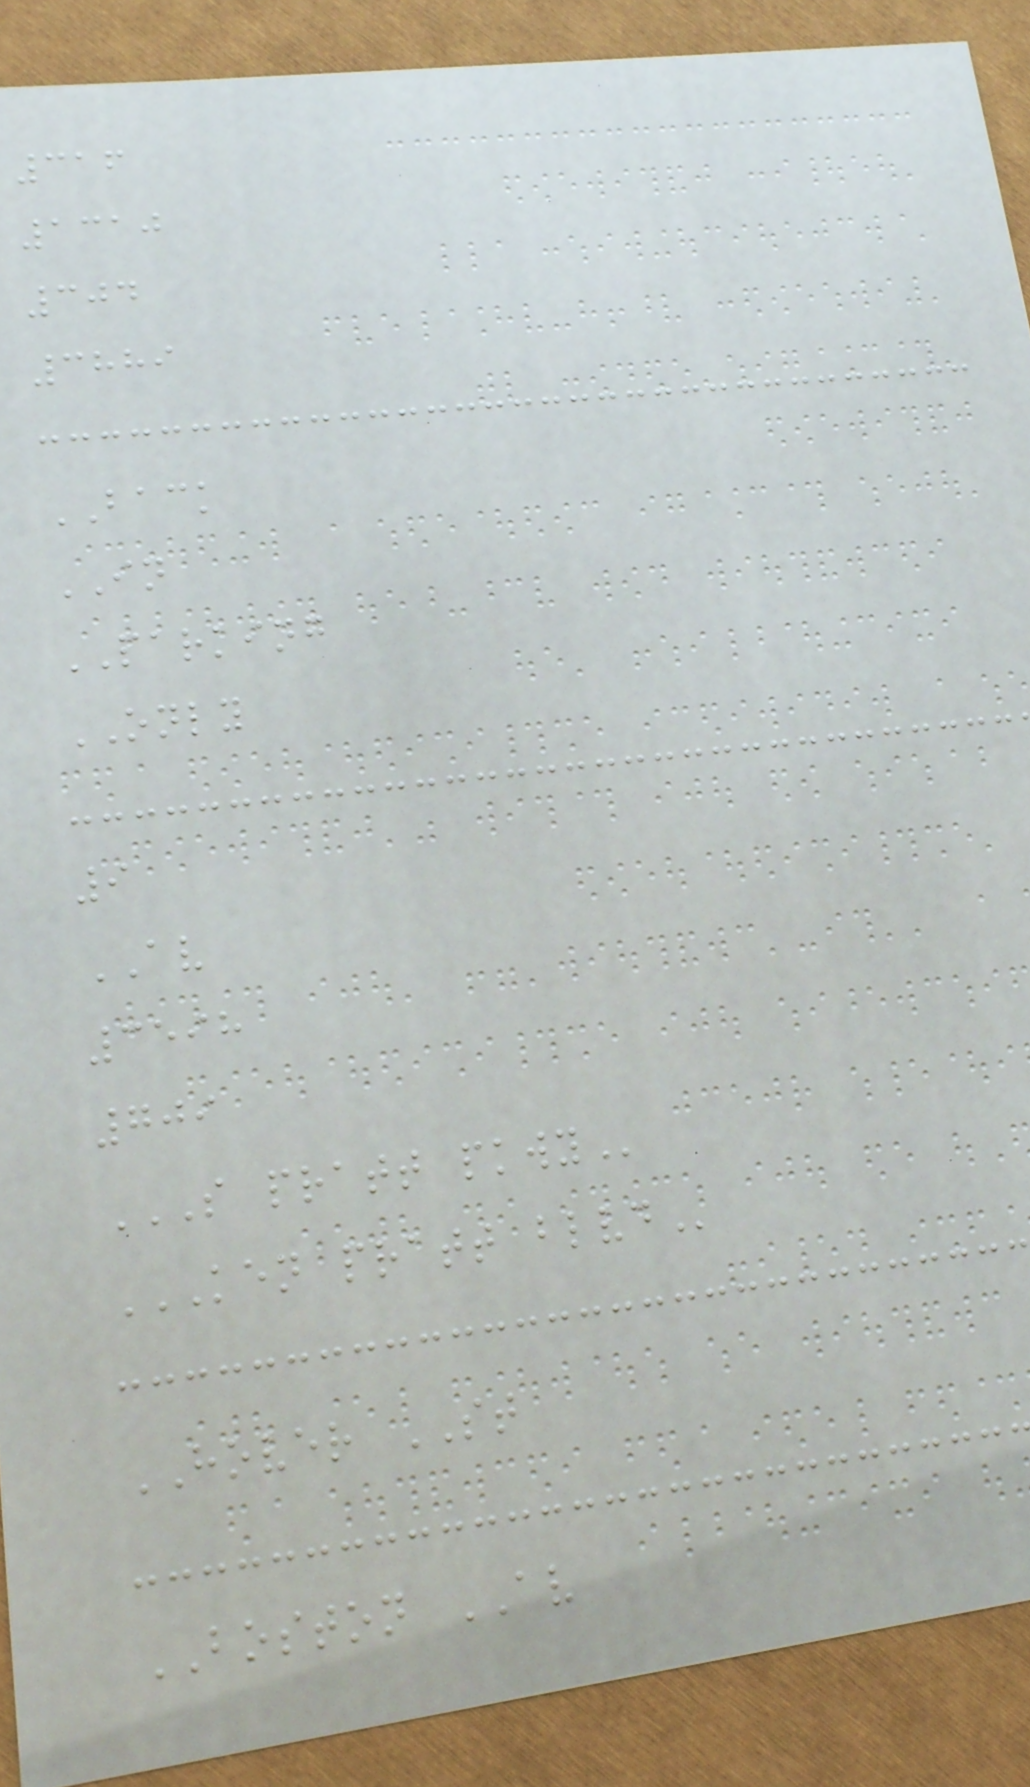316
1310
304
3889
BACK
IN
PARKING
ONLY
9
AV
3598
709
S PRATT PKWY
KEN PRATT BLVD
HOVER ST
BOSTON AV
